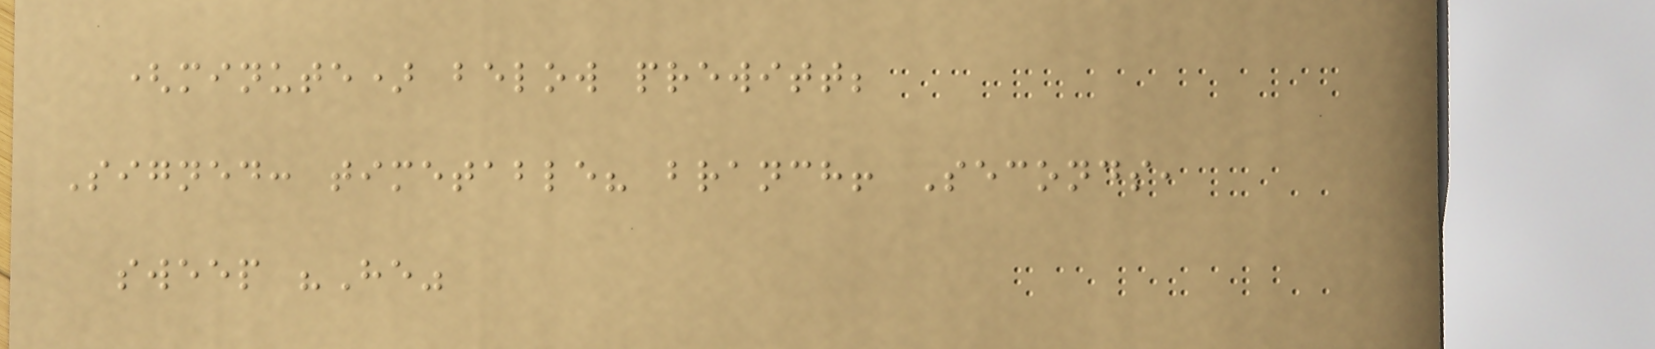(minute) below prewitt;
Signed: timetable? branch! Seconds,
sweep "He"
